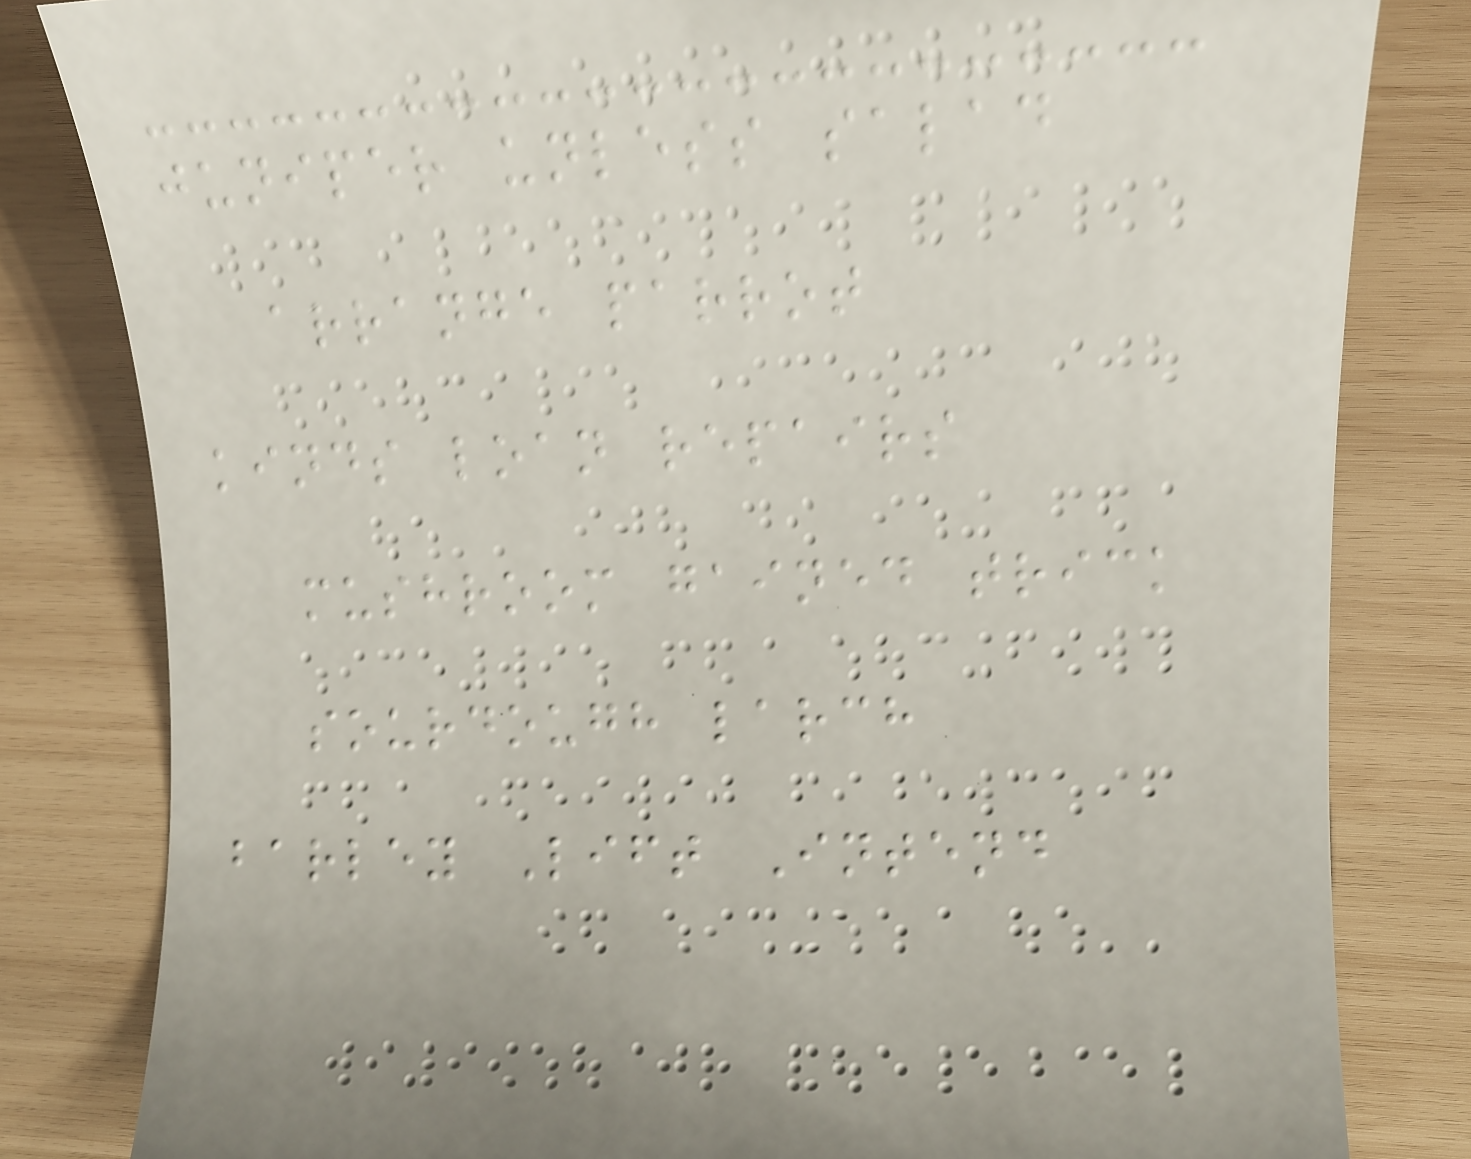juniper unless salad
arrange parrot
kinds loan repairs
mushroom gained trick
sourdough larch
barley Lift Intend
